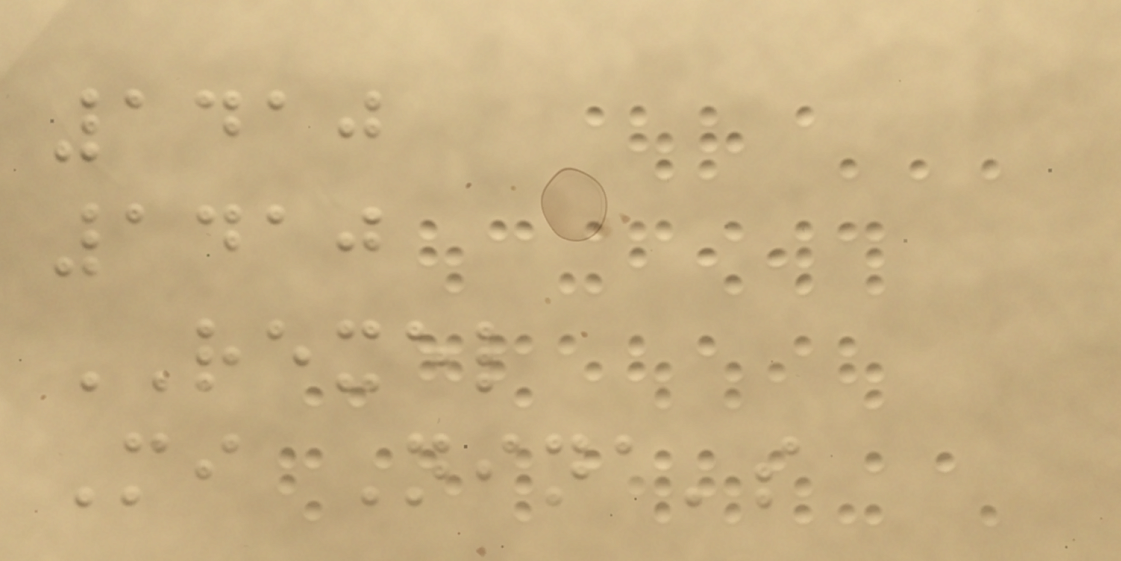1410
1410
REXEL
Mi Nina's
